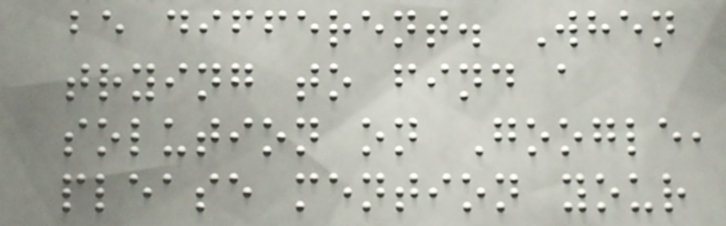be different. When
trying to find a
solution on Google,
please mention your
